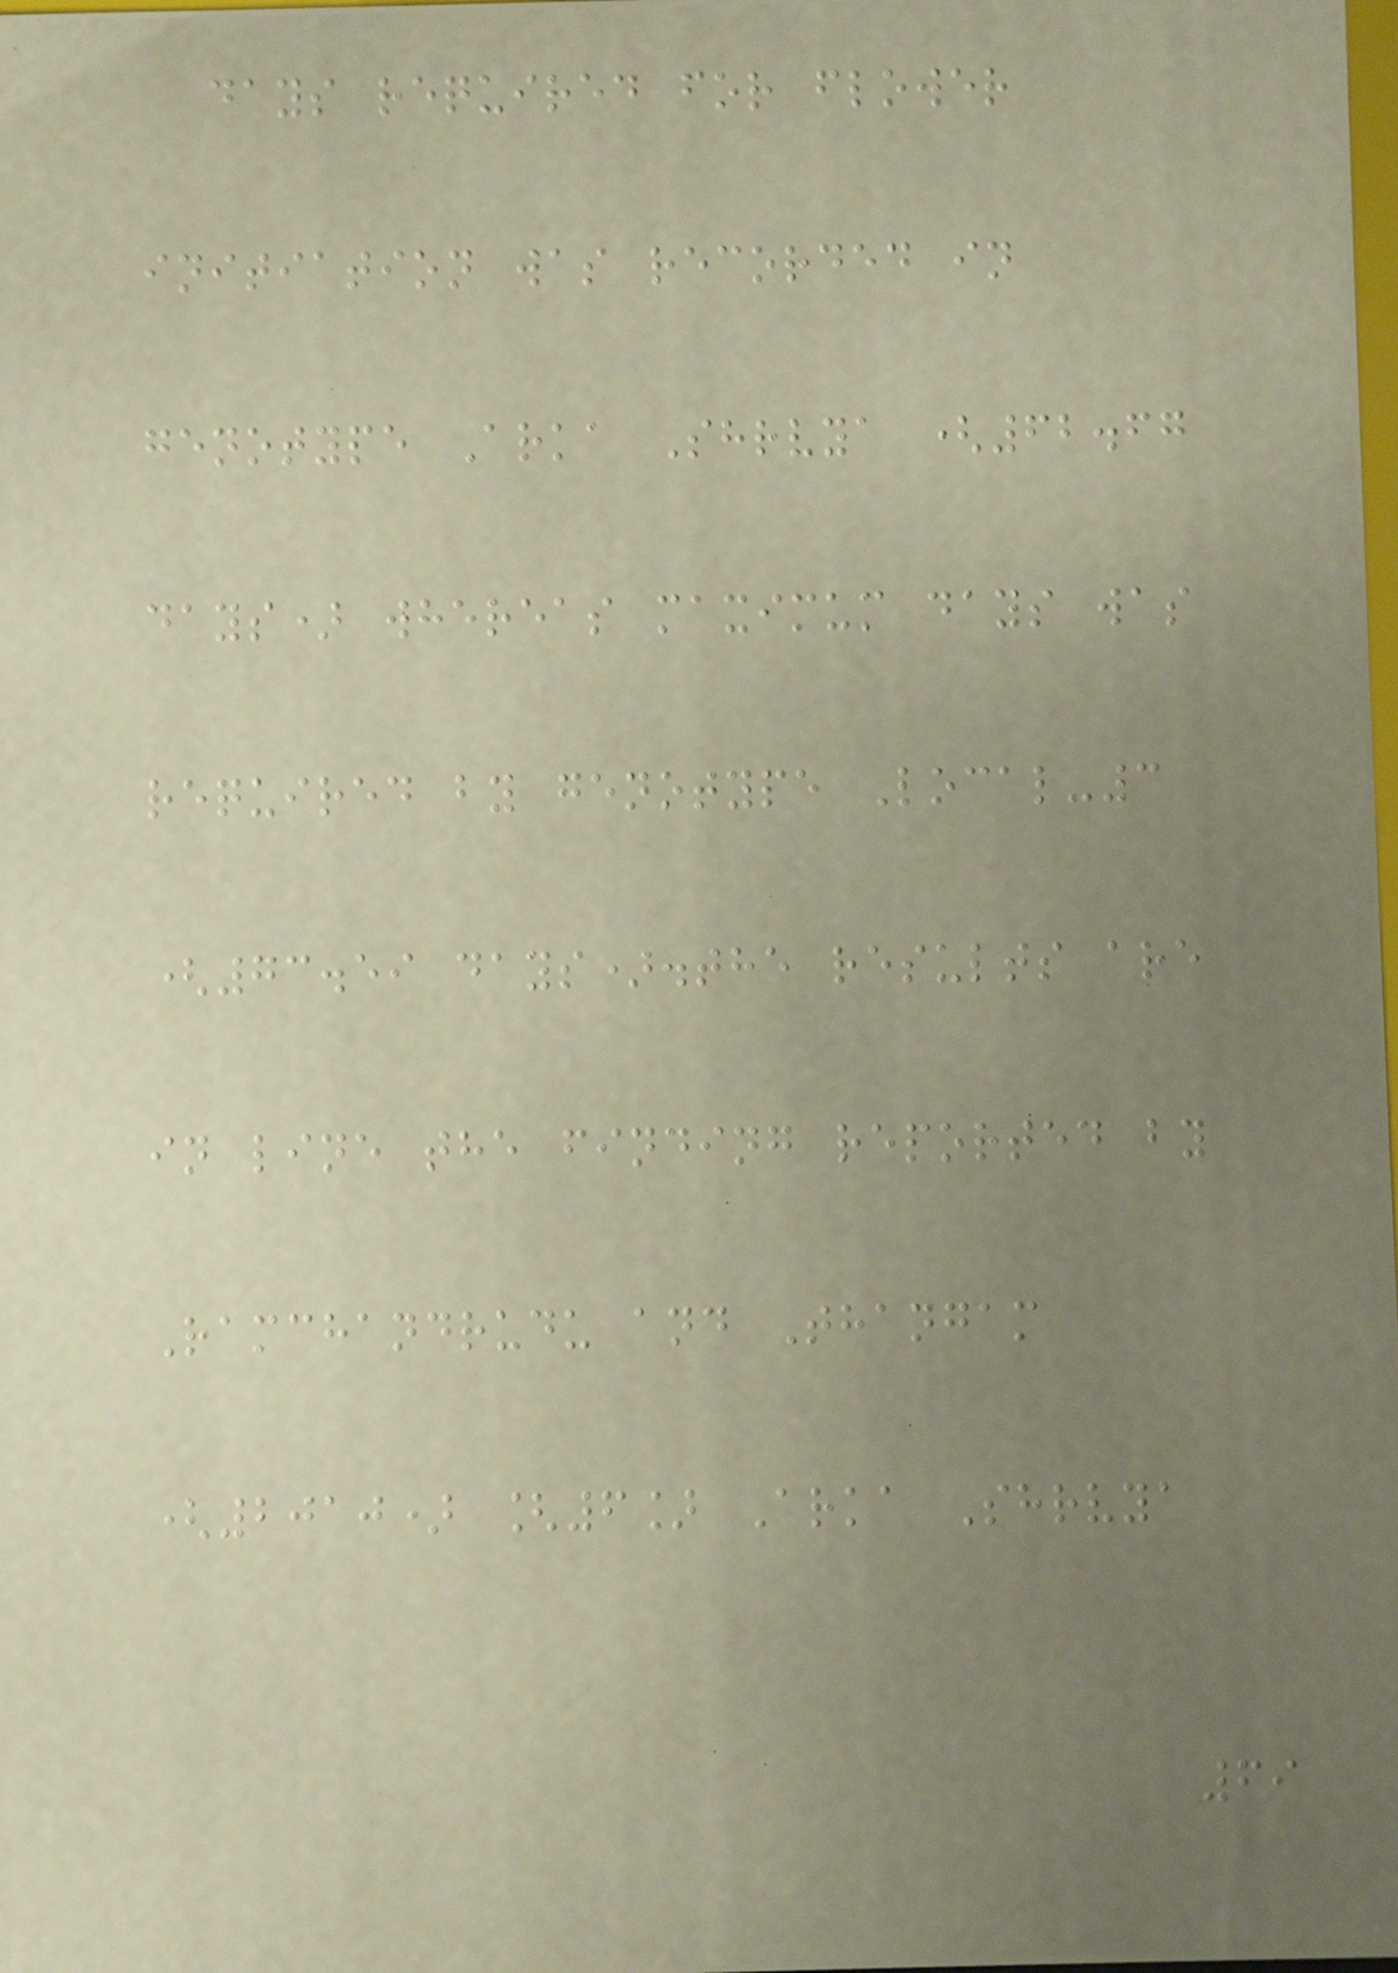days required for flower
initiation was recorded in
genotype Arka Shrvya (62.67
days) whereas maximum days was
required by genotype Local-3
(73.59 days).the results are
in line the finding reported by
Ramchandrudu and Thangam
(2010) [6] Arka Shrvya
69
